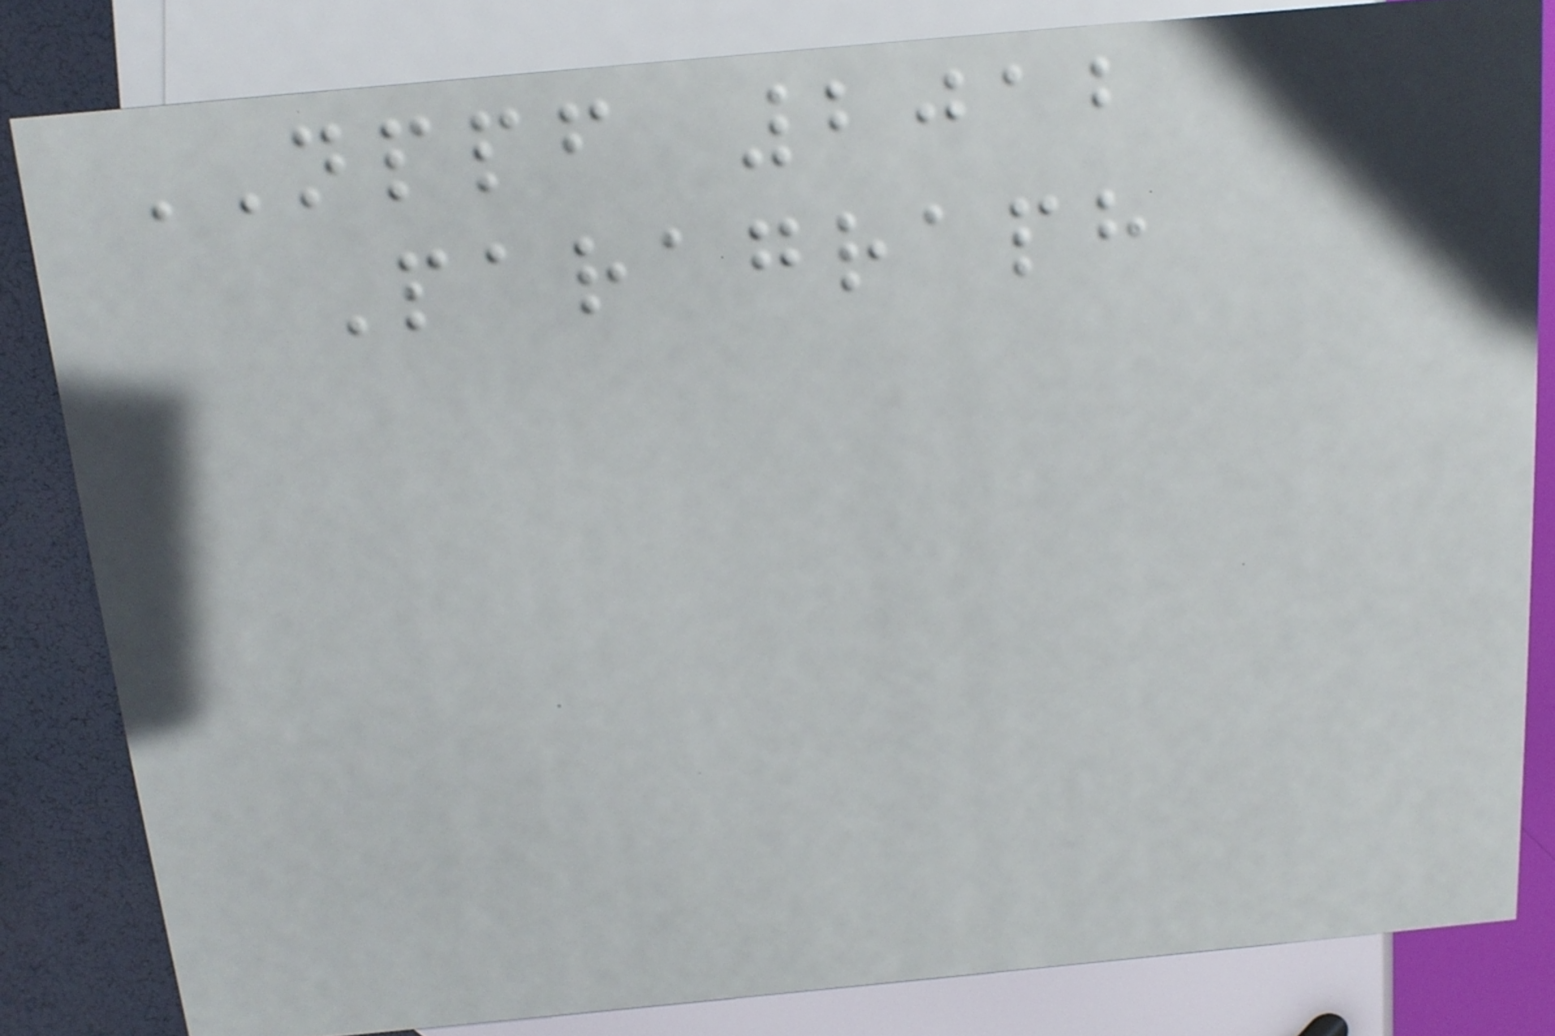NPPF 2012
Paragraph
